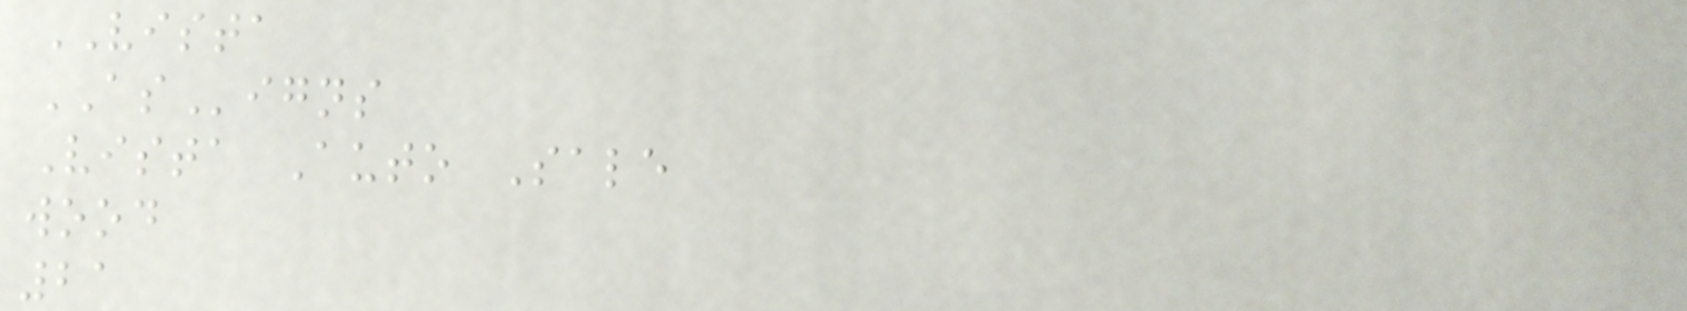VISTA
ASigns
Vista Auto Sale
wood
21
